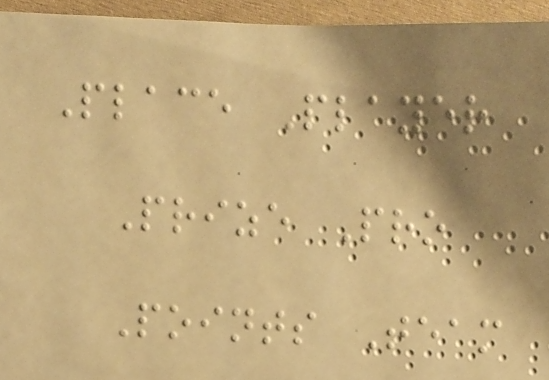Place Player
Prize Pro
Points Team
